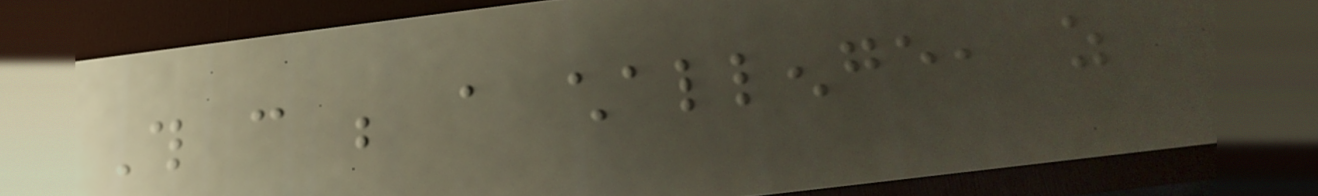This can be a challenge, as
